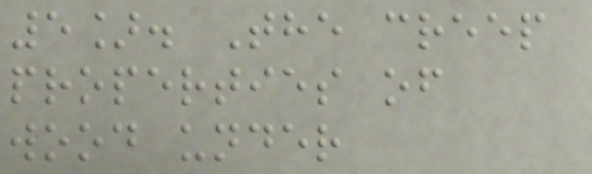5]. The creep
properties of
wood under
